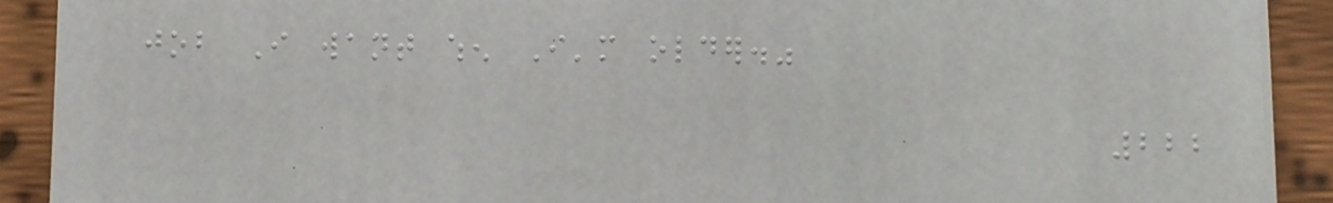job I want when I'm older."
222
